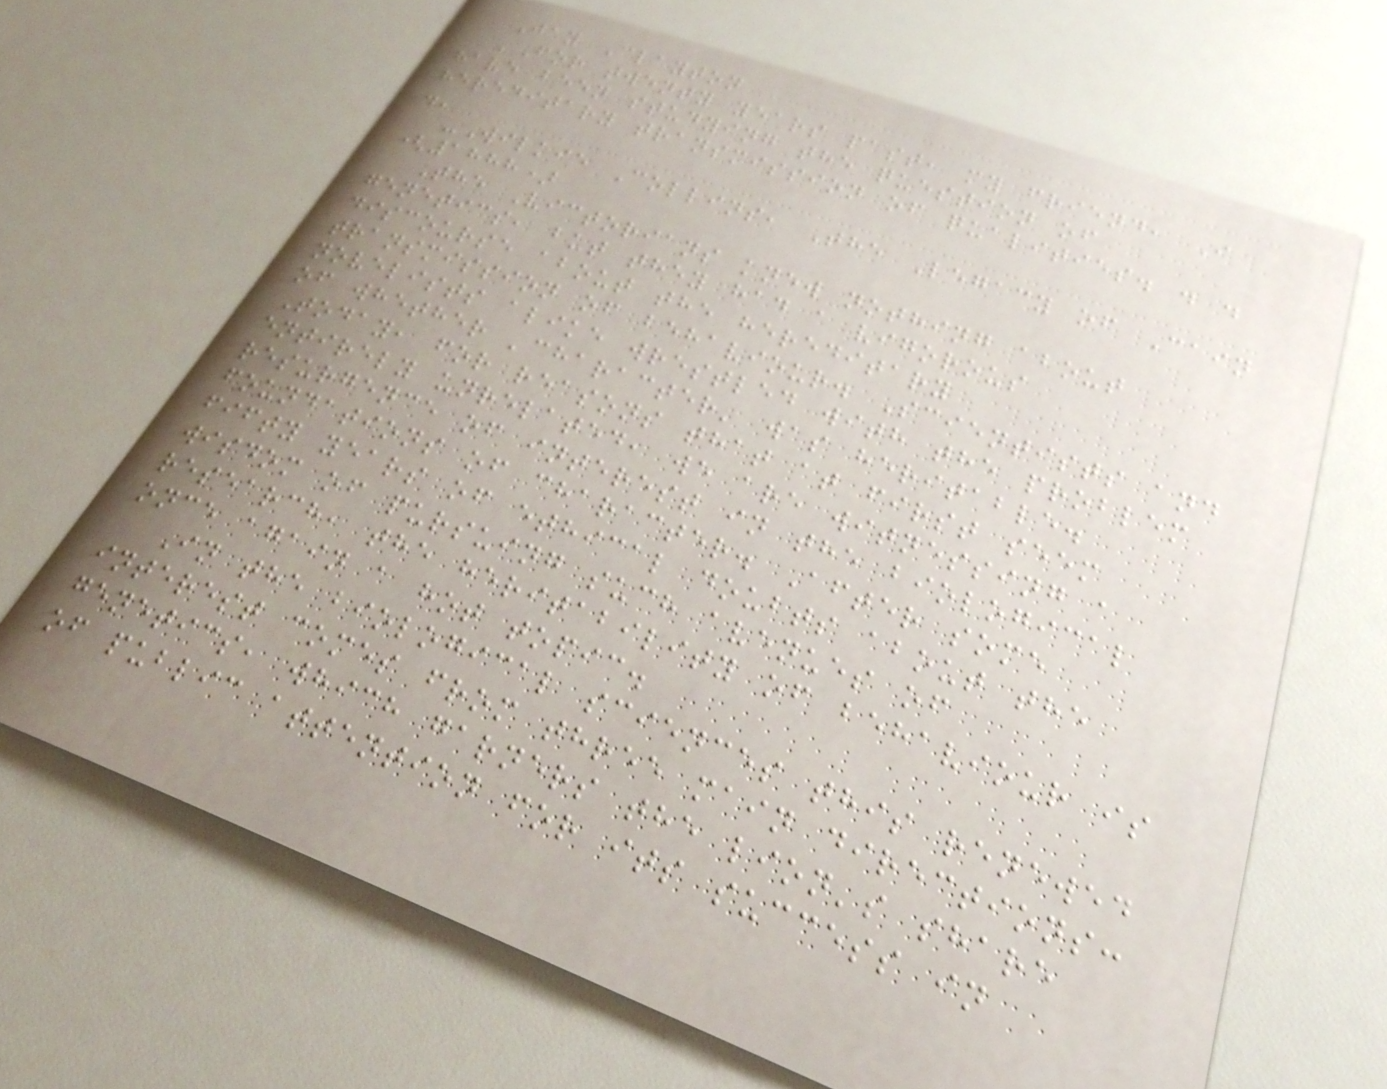Jay Clayton
'For twenty years past, my friend, I
have been studying the question of
hereditary transmission of qualities. . .
.'
-Wilkie Collins, The Legacy of Cain
(1888)
The Victorians knew nothing about
genetics, but they had a vigorous
discourse about the hereditary
transmission of behaviour. Scientists and
novelists alike wrestled with the problem
of whether 'character' was heritable.
Today, for reasons that at first seem
entirely unrelated, we are witnessing a
resurgence of interest in the biological
foundations of character. After some
fifty years of ethical doubts about the
wisdom of pursuing such avenues of
research, the heritability of behaviour is
once again a hot topic.
In the biological sciences this renewed
interest comes from three main directions:
genetics, which garners the lion's share
of public attention for its success in
